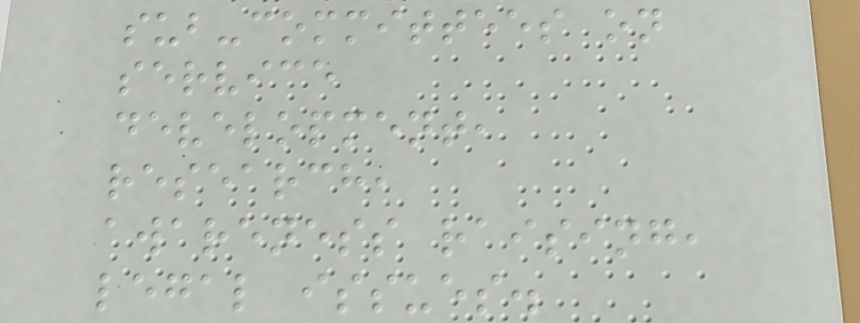sub-committees on
service
development,
research,
awareness raising,
legal issues.
